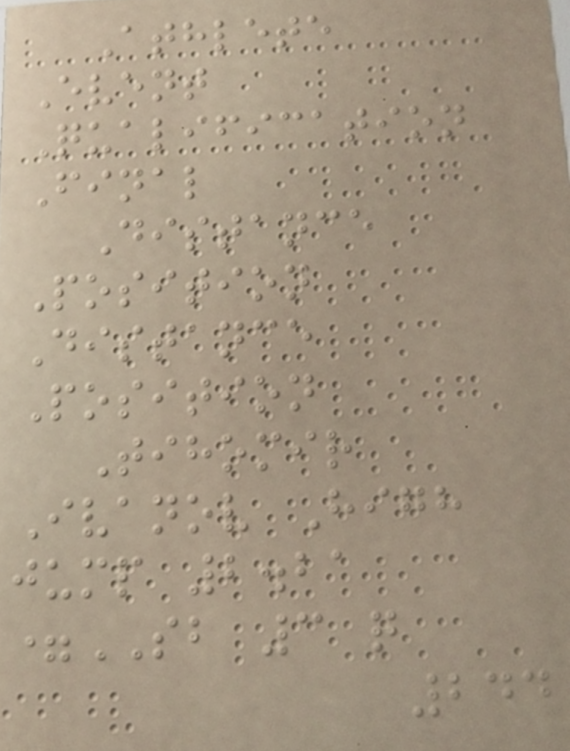Athlete
Event
Qualification
Final
Distance
Position
Distance
Position
Tihomir
Ivanov High
jump 2.21
=SB 3 q
244
